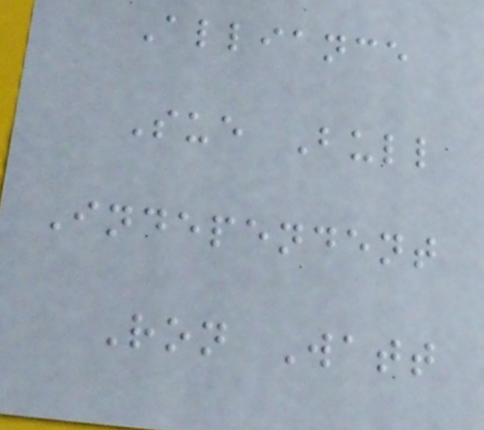Alliance
Sue Bull
Independent
Ron Watt
